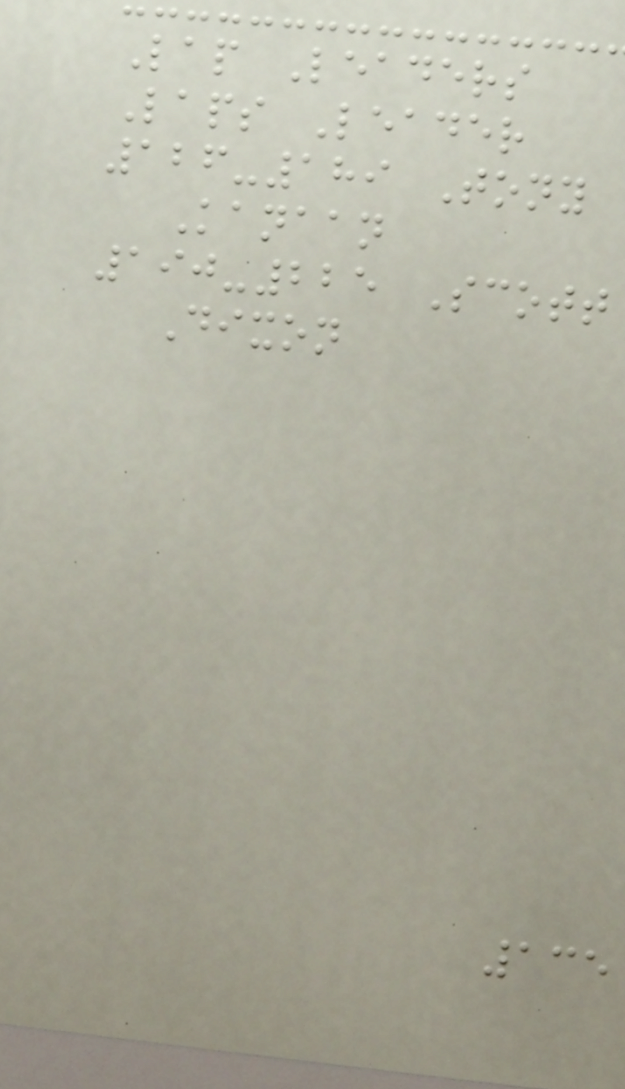Lap Leaders
Laps Leader
126-189 Tony
Kanaan
190-225 Scott
Dixon
135
